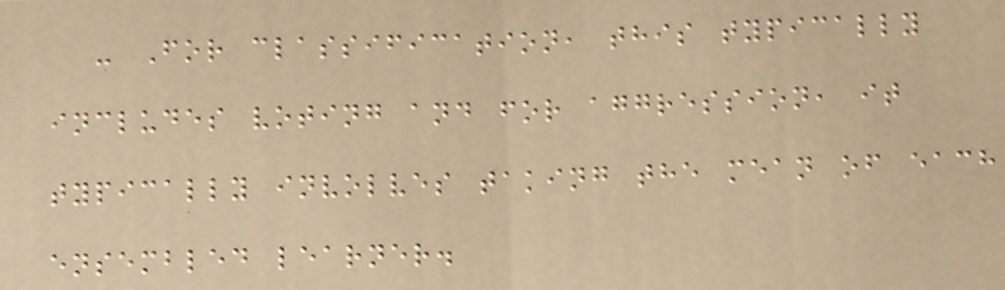- For classification, this typically
includes voting and for aggression, it
typically involves taking the mean of each
ensembled learner.
